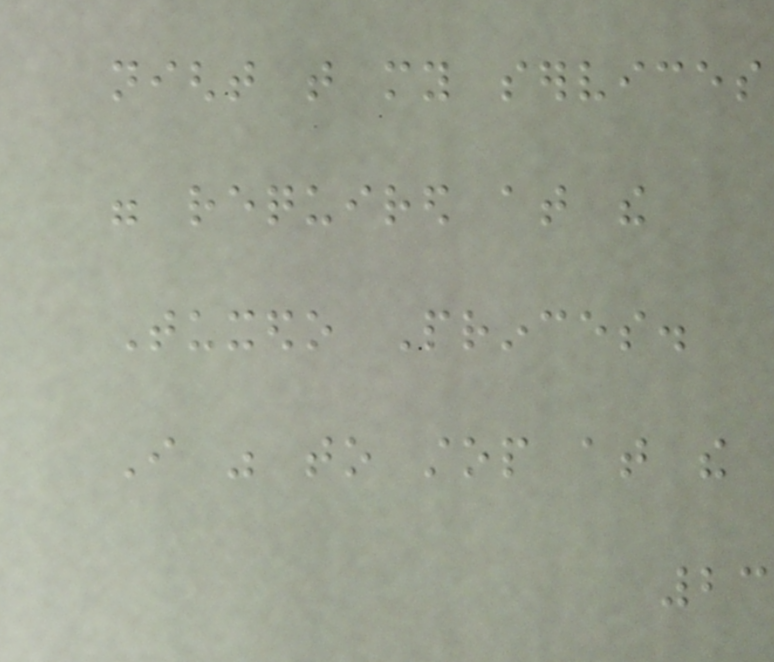night that my services
were required at the
Tuxedo Princes.
I was to stop at the
23
